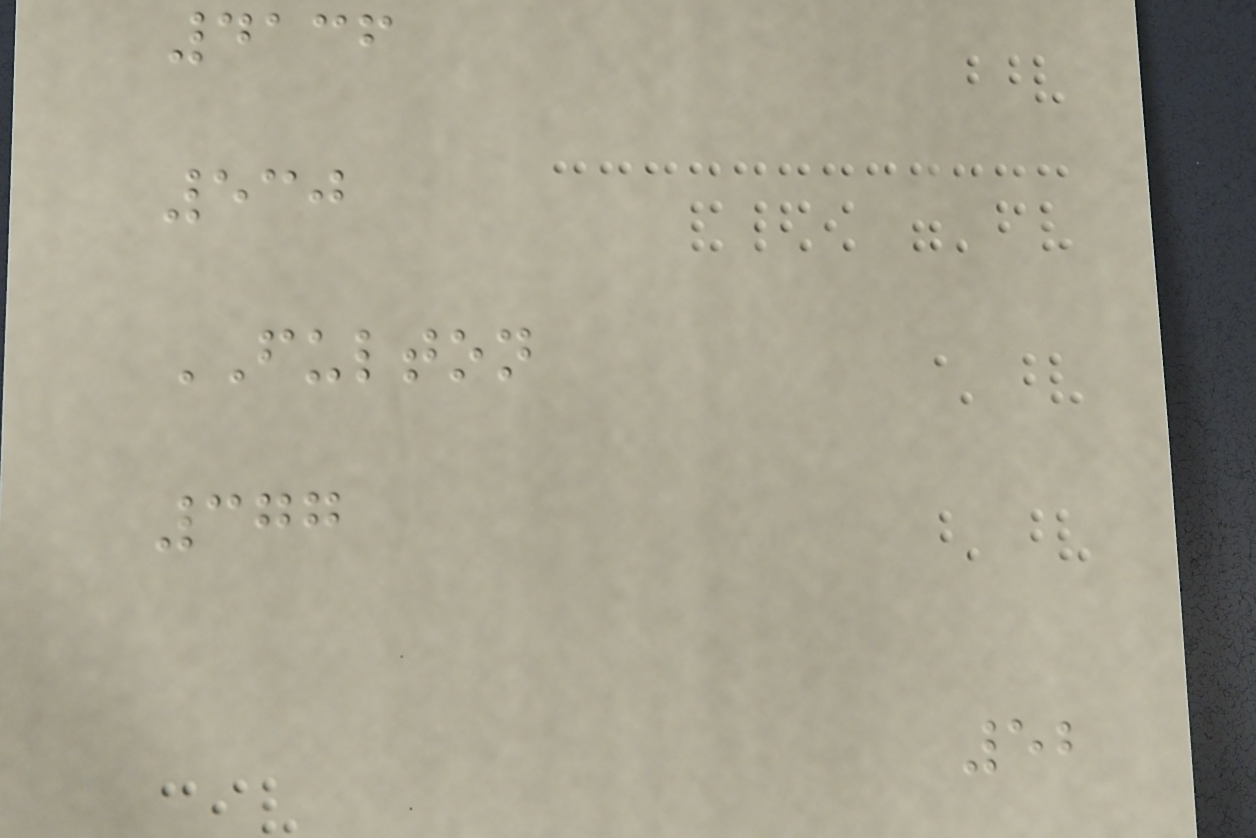4136
530
FULTON
377
52
